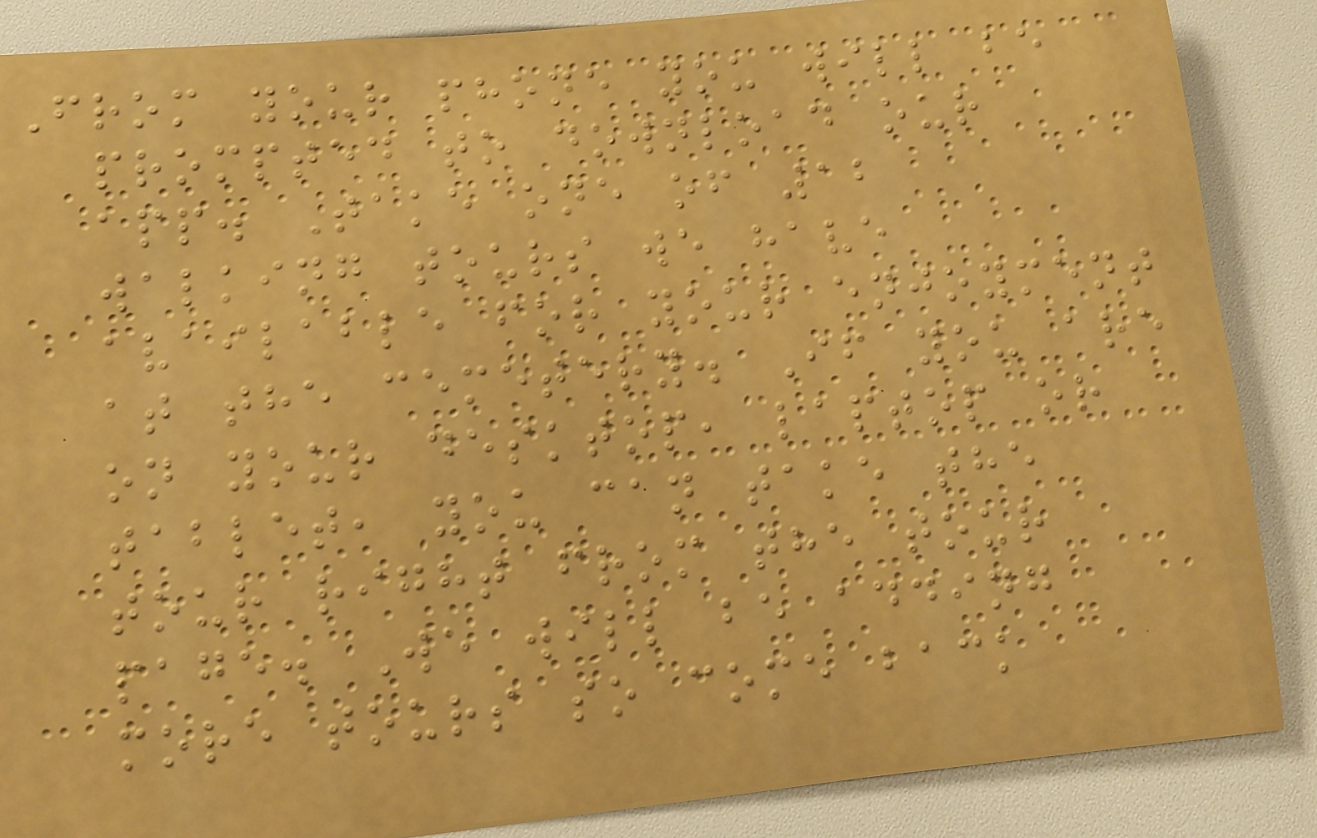From your phone you will be
prompted to download our
app. Take one of 12
walking tours we have
available for your enjoyment
at the cemetery. If you are
on your desktop, laptop or
tablet, you can take the
tour right from the tour
page. We will be adding
more tours so come back
